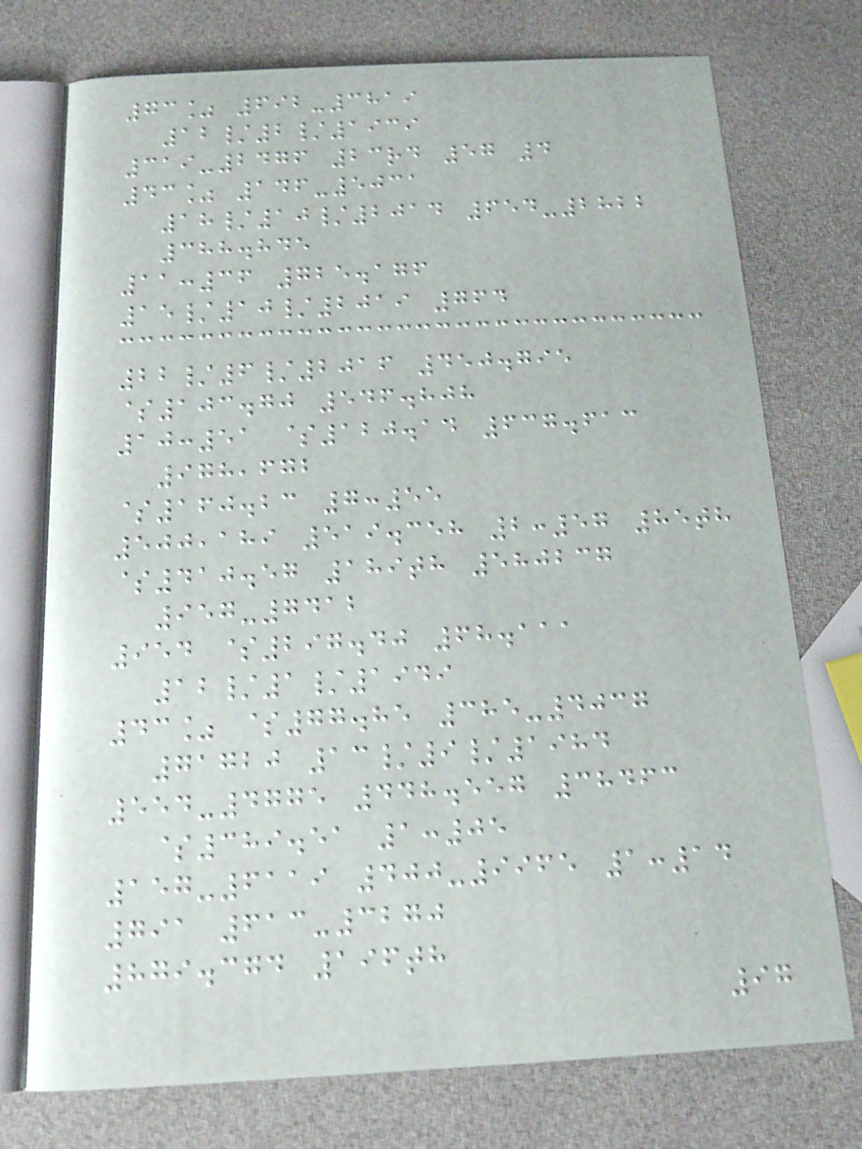73% 692-3819
12/2/1939
319-2476 23rd 57 4
43% 146-5031
18/10/2014 654-2822
388.845
11:36 725.176
15/10/2019 764
22/6/2016 450.795
$103.70 546.808
10:51 $120.14 637.613
978,672
$160.23 7:55
500,189 519.358 2:57 85th
$410.57 189th 580237
957-7412
954 $297.40 68.111
12/1/1949
43% $77.85 385-4037
71720 13/9/1984
554-4775 448.557 38463
$389.51 1:05
157-6119 400-9965 1:14
791 613-3270
879.374 196th
97
